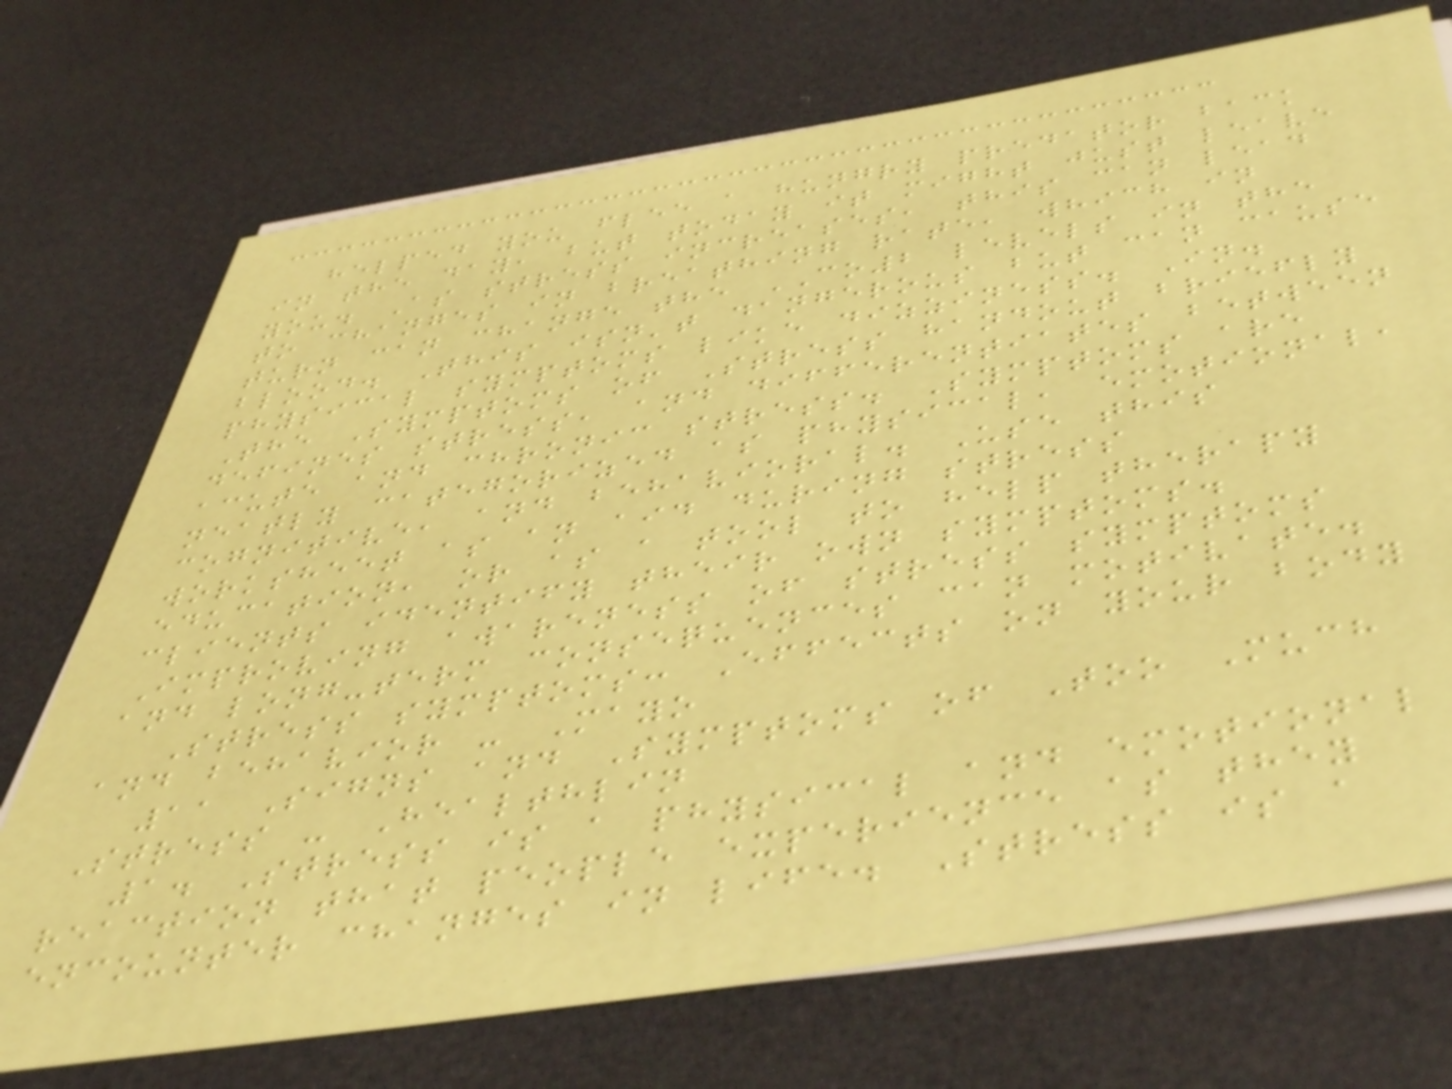helped you flee a hungry predator back
in the day, but today it might just leave
you. As stress increases, this can lead
to changes in breathing rate, which in
turn can change the CO2 levels in the
blood. This isn't dangerous but can cause
physical symptoms like dizziness. In.
The Symptoms of Stress handout briefly
defines stress, and differentiates between
acute and chronic stress. Symptoms are
neatly categorized as physical, emotional,
cognitive, and behavioral. Use this
worksheet as an aid during stress
education, or as a tool to help therapy
clients identify their own symptoms.
Improving awareness of stress symptoms
and long-term consequences can motivate.
Stress symptoms: Effects on your body
and behavior - Mayo
11 Signs and Symptoms of Too Much
Stress - Healthlin
1. Stress is a physical and emotional
reaction that people experience as they
encounter changes in life. Stress is a
